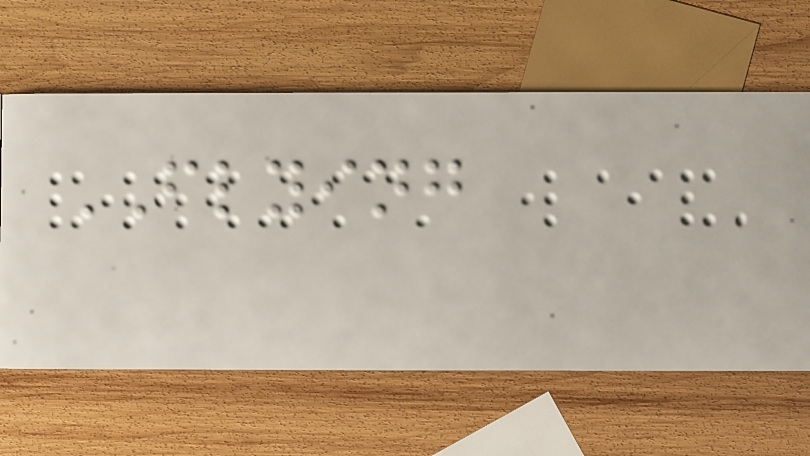FLYING
